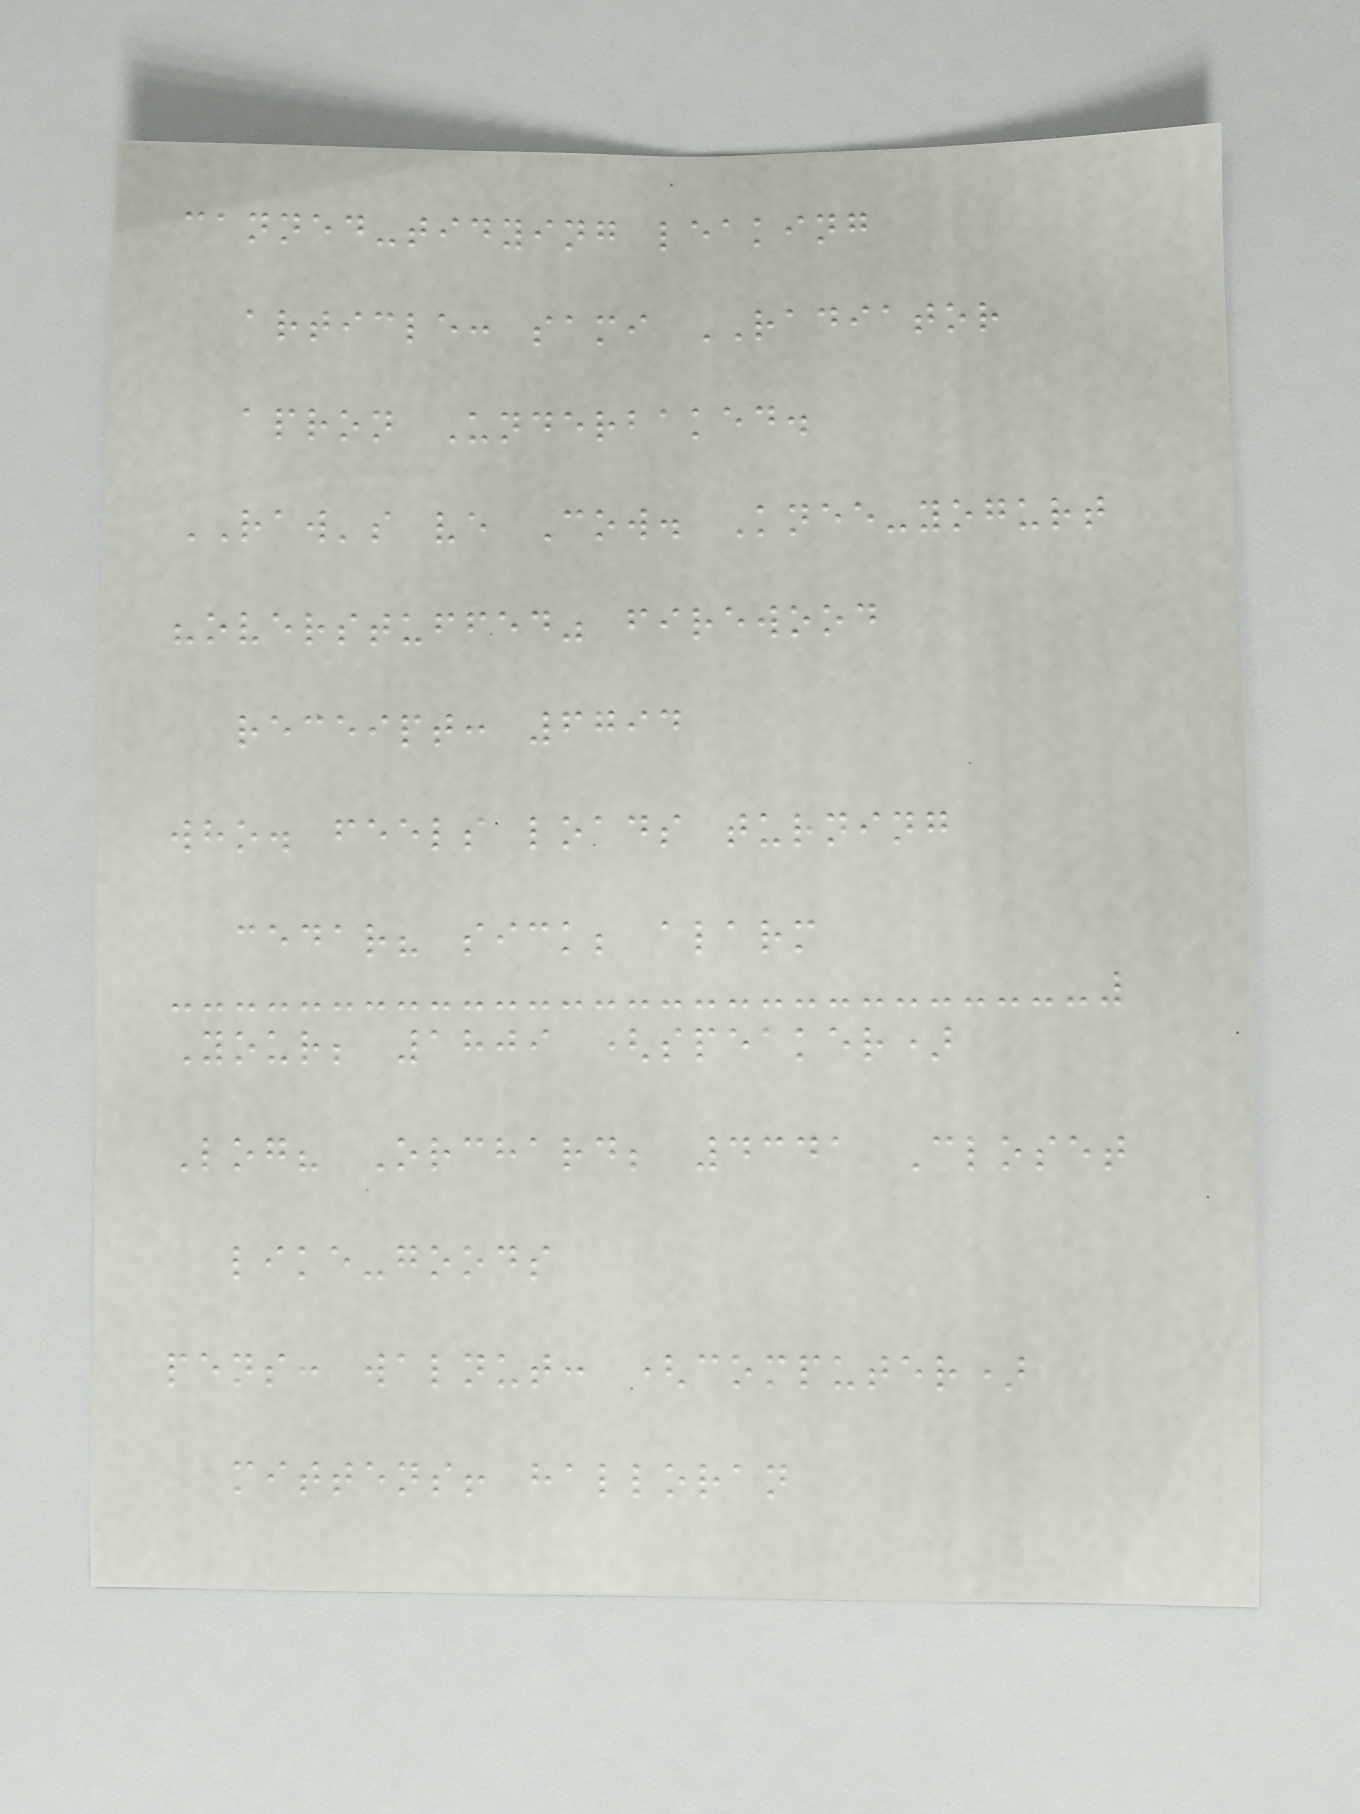canned-tidying leaking
article: sami RADIATOR
apron Underbaked.
RAW's ve Cow. Knee-yogurt
"overstuffed" firewood
receipt: 6794
who. feels loads turning
cedar? sick; alarm
Your; 1809 (speaker)
Log? Orchard; 4341 Closet
like-goods
pens: walnut: (computer)
mittens! halloran
